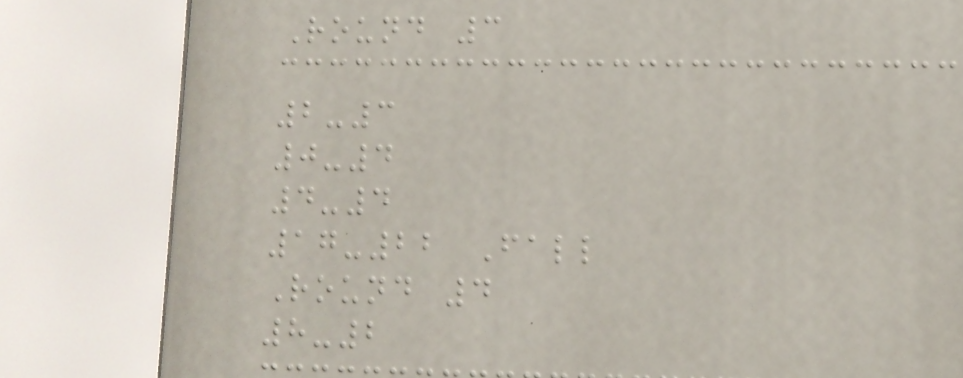Round 3
2-3
0-4
4-4
17-22 Fall
Round 4
8-2
